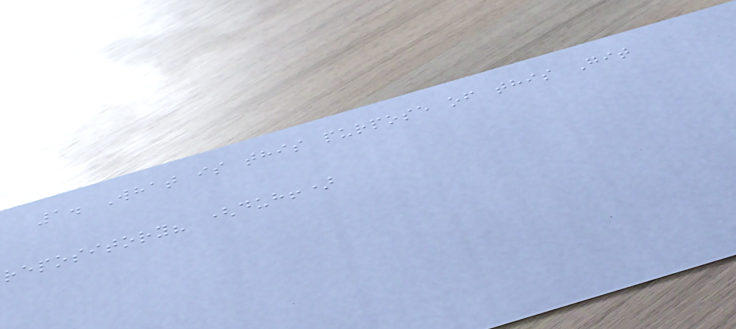1. What is this purpose of this Git
repository? (duh!)
